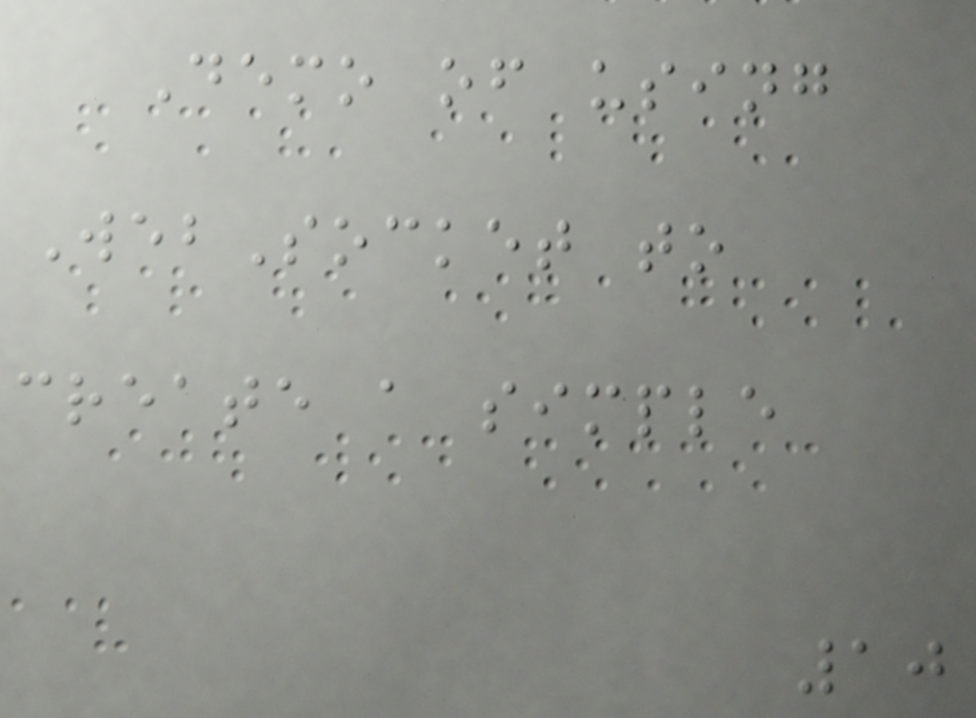Demo of using
WebSocket to
create a simple
10
